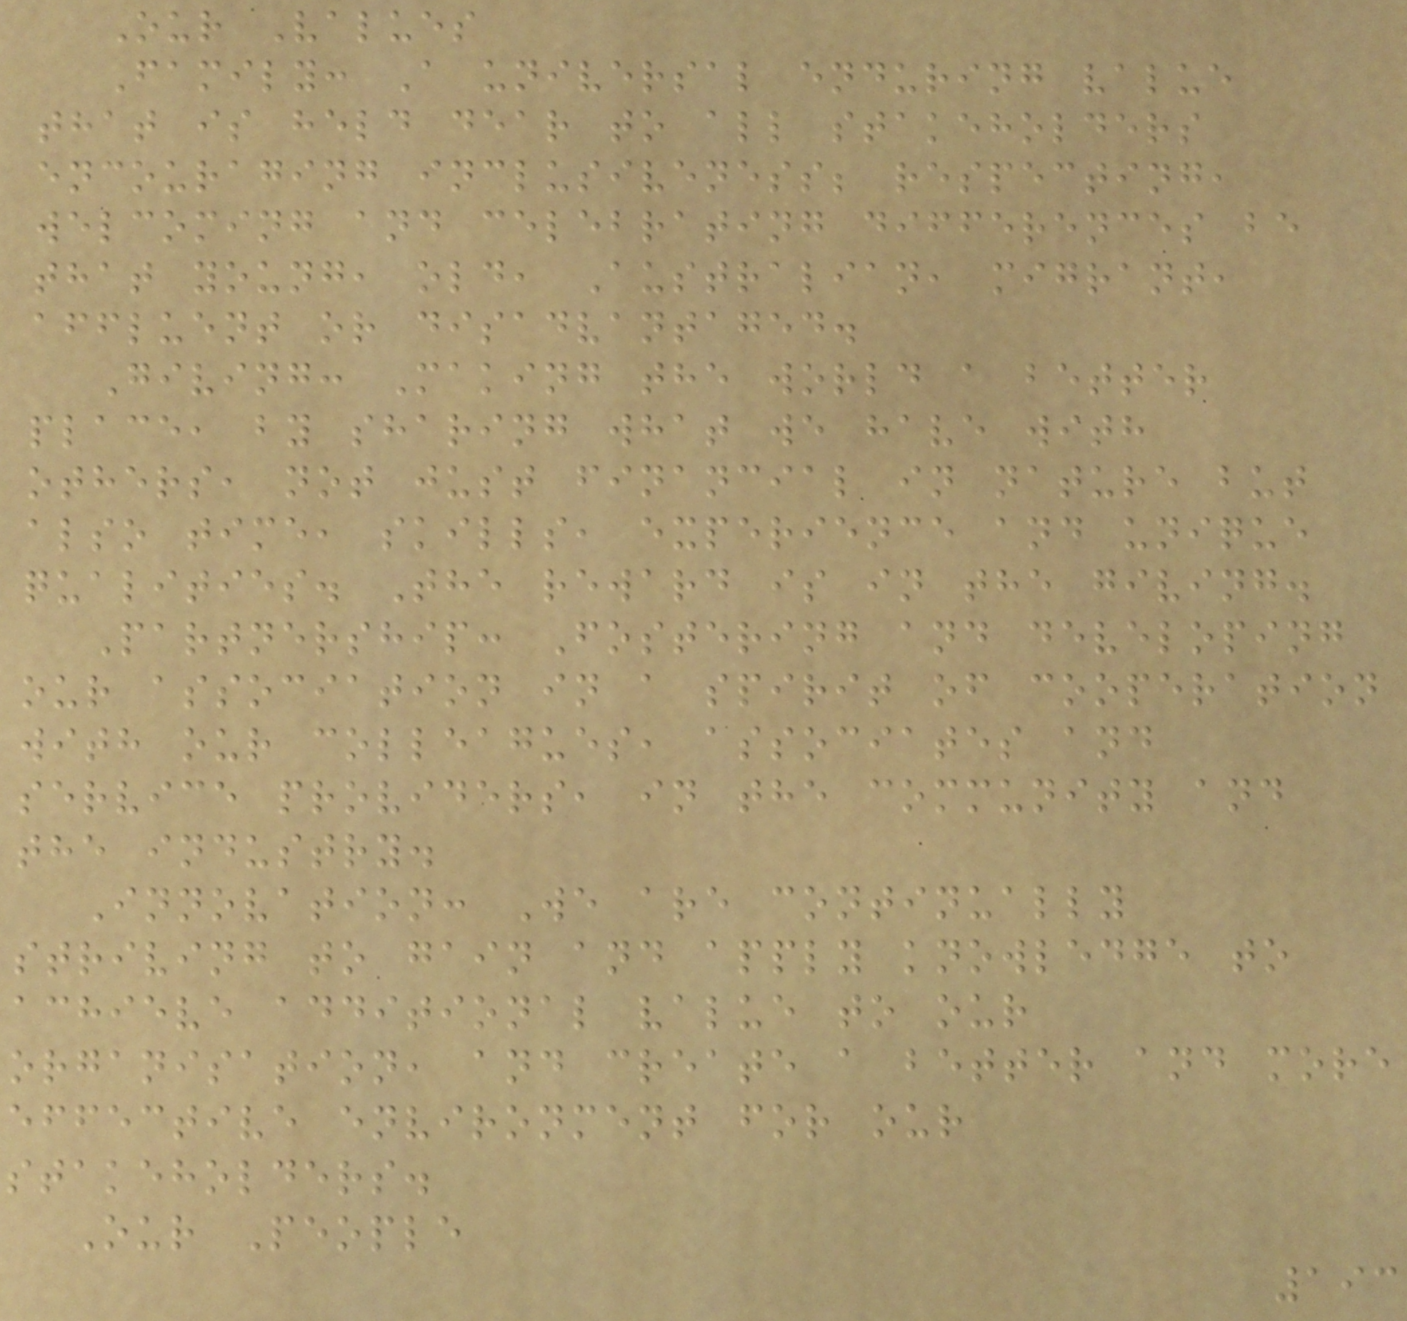Our Values
Family: A universal enduring value
that is held dear to all stakeholders
encouraging inclusiveness; respecting,
welcoming and celebrating differences be
that young, old, Australian, migrant,
affluent or disadvantaged.
Giving: Making the world a better
place, by sharing what we have with
others, not just financial in nature but
also time, skills, experience and unique
qualities. The reward is in the giving.
Partnership: Fostering and developing
our association in a spirit of cooperation
with our colleagues, associates and
service providers, in the community and
the industry.
Innovation: We are continually
striving to gain and apply knowledge to
achieve additional value to our
organisation, and create a better and more
effective environment for our
stakeholders.
Our People
193
